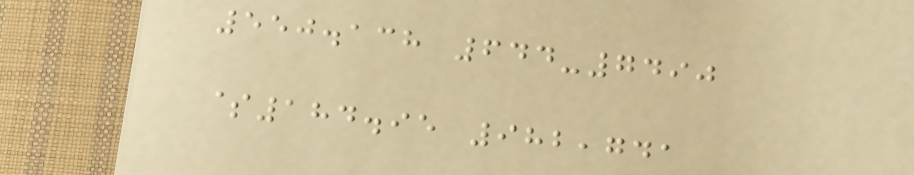550.138 644-7490
$184.95 982,741
